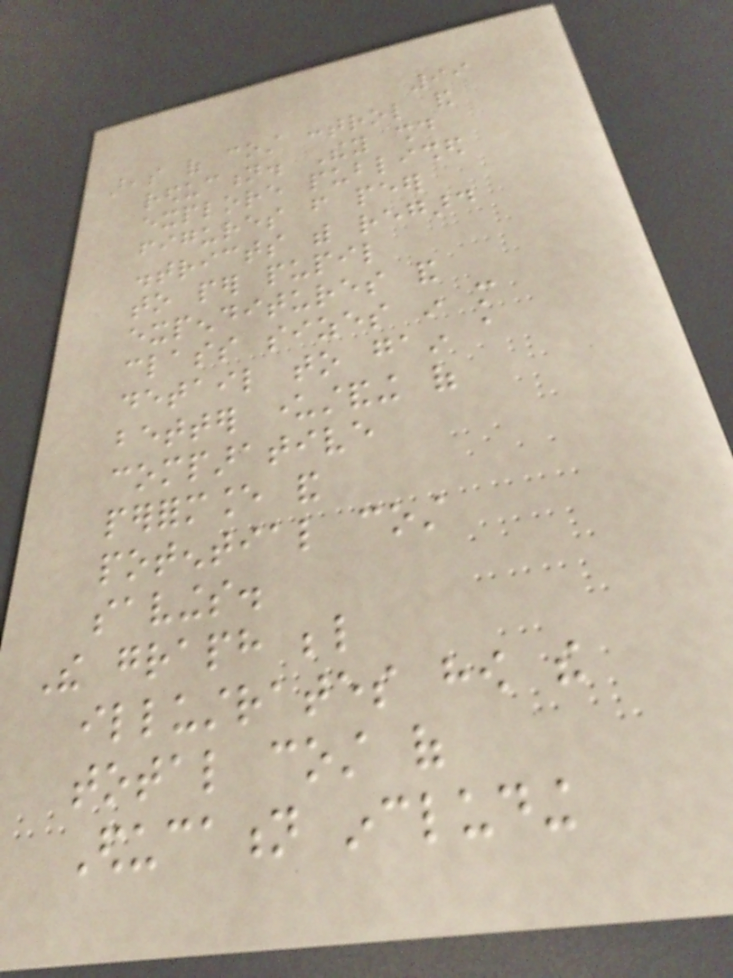99
areas of cost control and
reduction. They should
explore published
figures from peer
districts with regard
to per pupil
expenditures and
class sizes in more
detail to gain a
better understanding of
comparative
performance and
potential cost
savings.
The graph below
illustrates how the
total cost of
Education including
